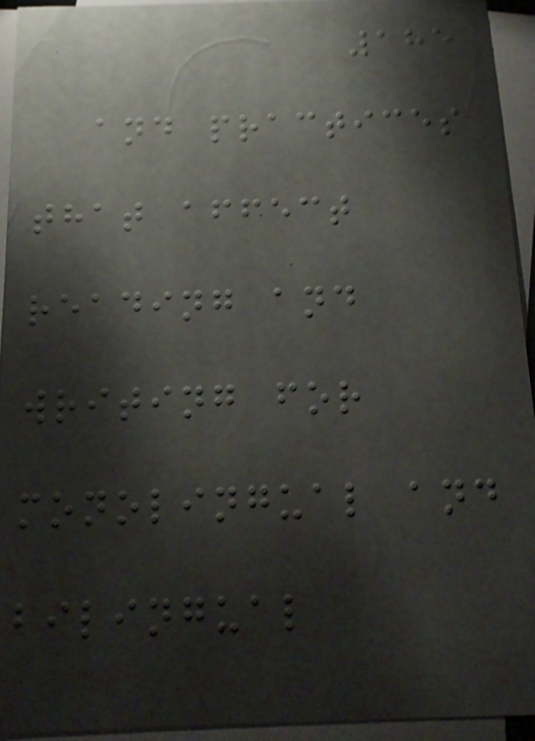185
and practices
that affect
reading and
writing for
monolingual and
bilingual
